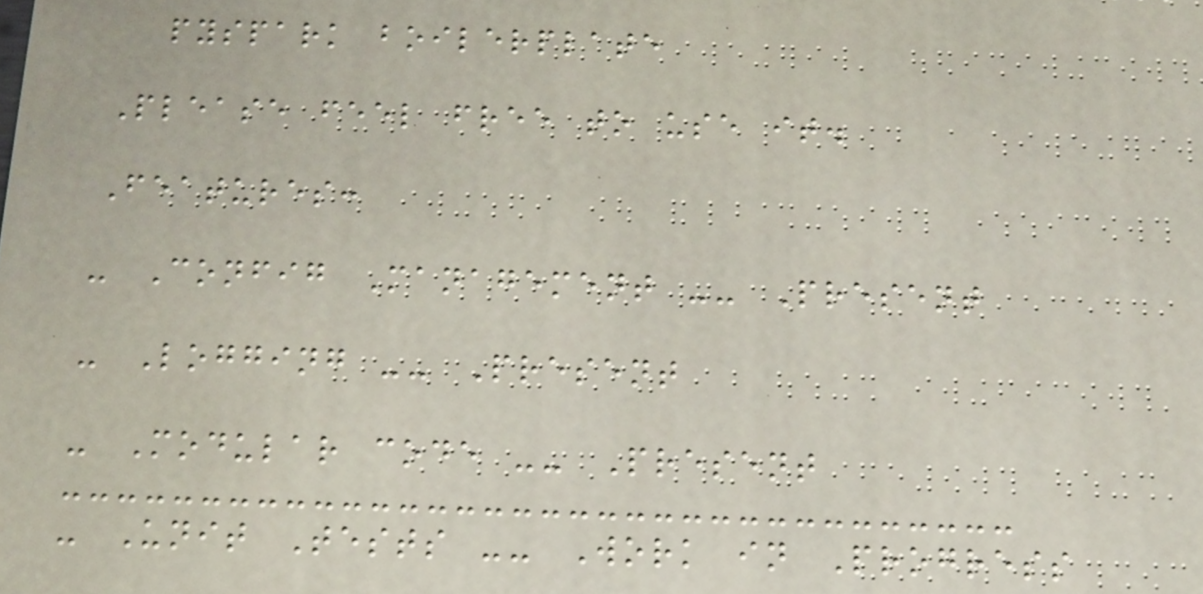pyspark boilerplate
Please feel free to use it.
Features:
- Config Management -- Present
- Logging -- Present
- Modular code -- Present
- Unit Tests -- Work in Progress
